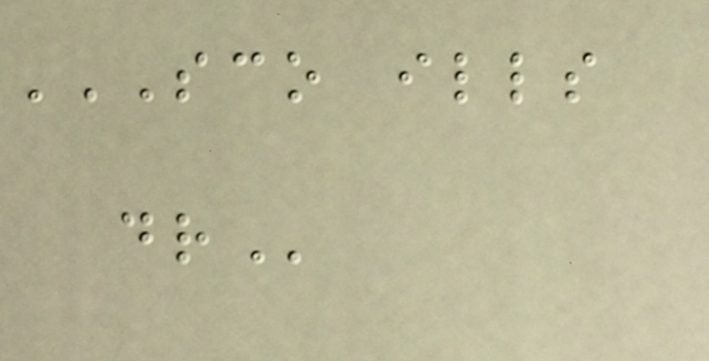SCO ILLS
DR
